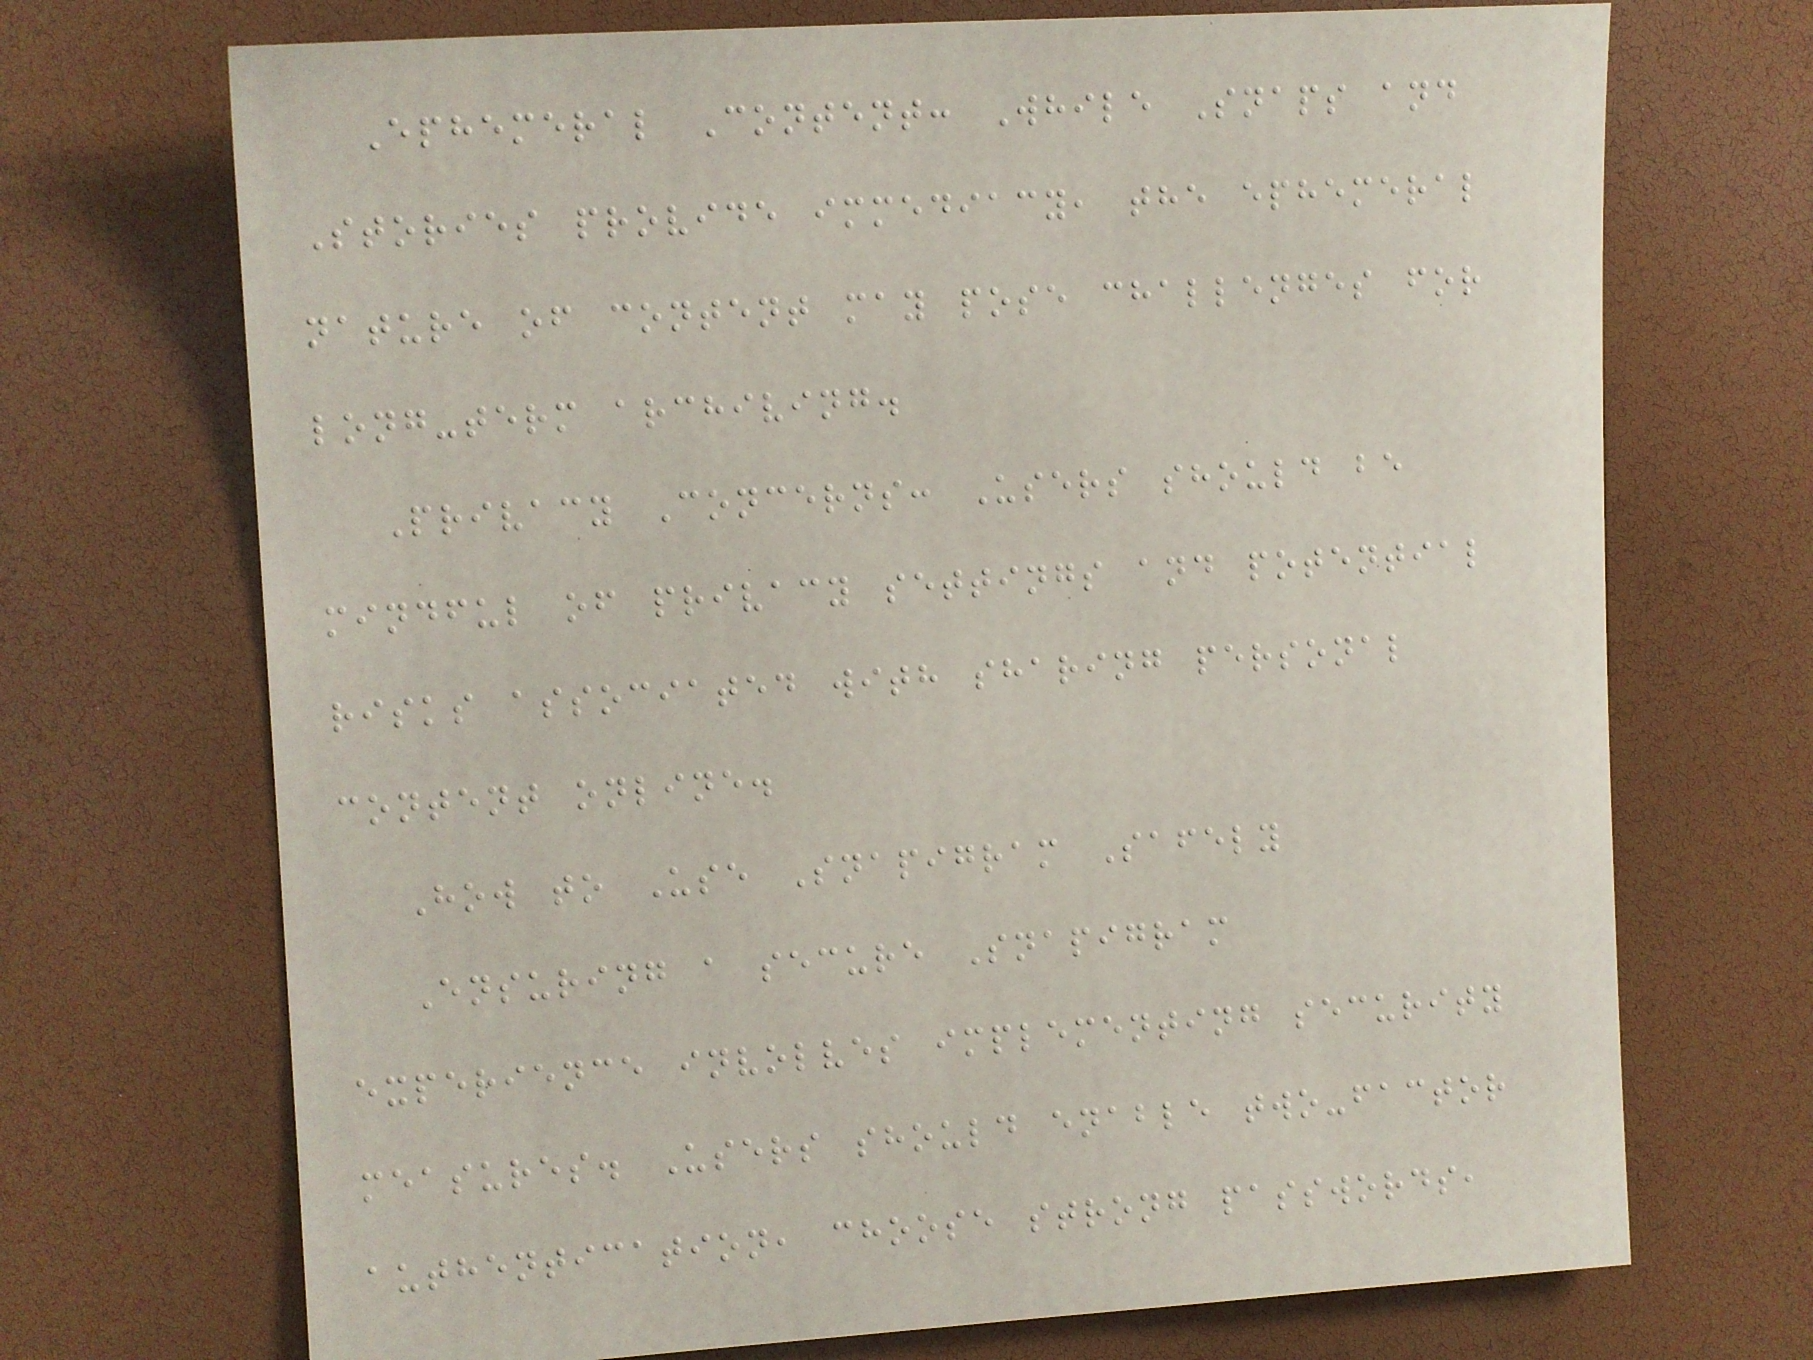Ephemeral Content: While Snaps and
Stories provide immediacy, the ephemeral
nature of content may pose challenges for
long-term archiving.
Privacy Concerns: Users should be
mindful of privacy settings and potential
risks associated with sharing personal
content online.
How to Use Snapigram Safely
Ensuring a secure Snapigram
experience involves implementing security
measures. Users should enable two-factor
authentication, choose strong passwords,
